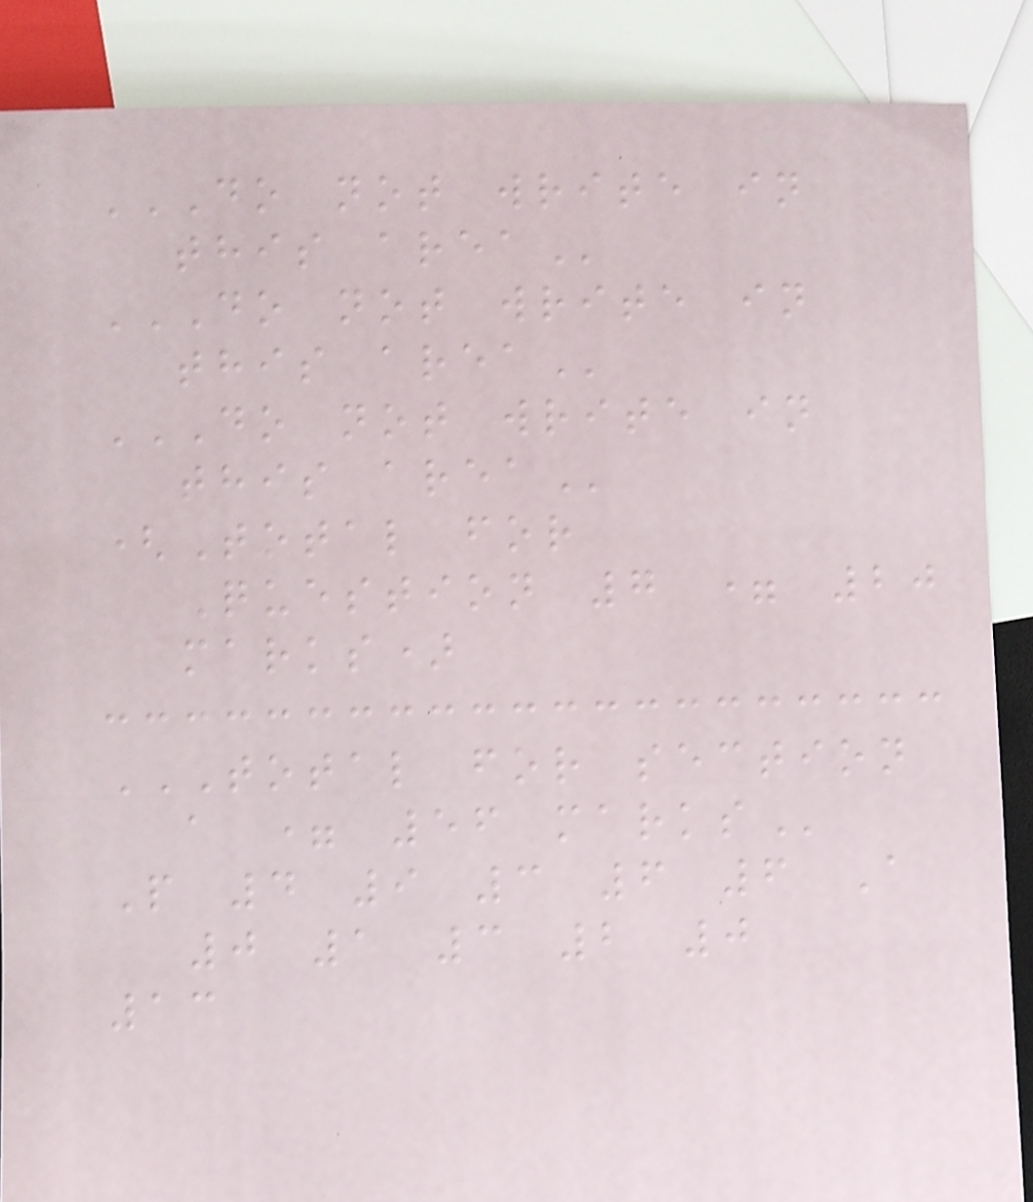DO NOT WRITE IN
THIS AREA
DO NOT WRITE IN
THIS AREA
DO NOT WRITE IN
THIS AREA
(Total for
Question 7 = 20
marks)
TOTAL FOR SECTION
A = 56 MARKS
P 4 9 3 6 6 A
0 1 3 2 0
13
